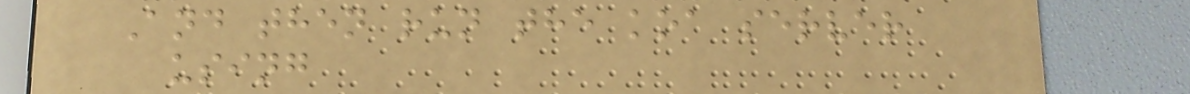And then run the koa server
using
